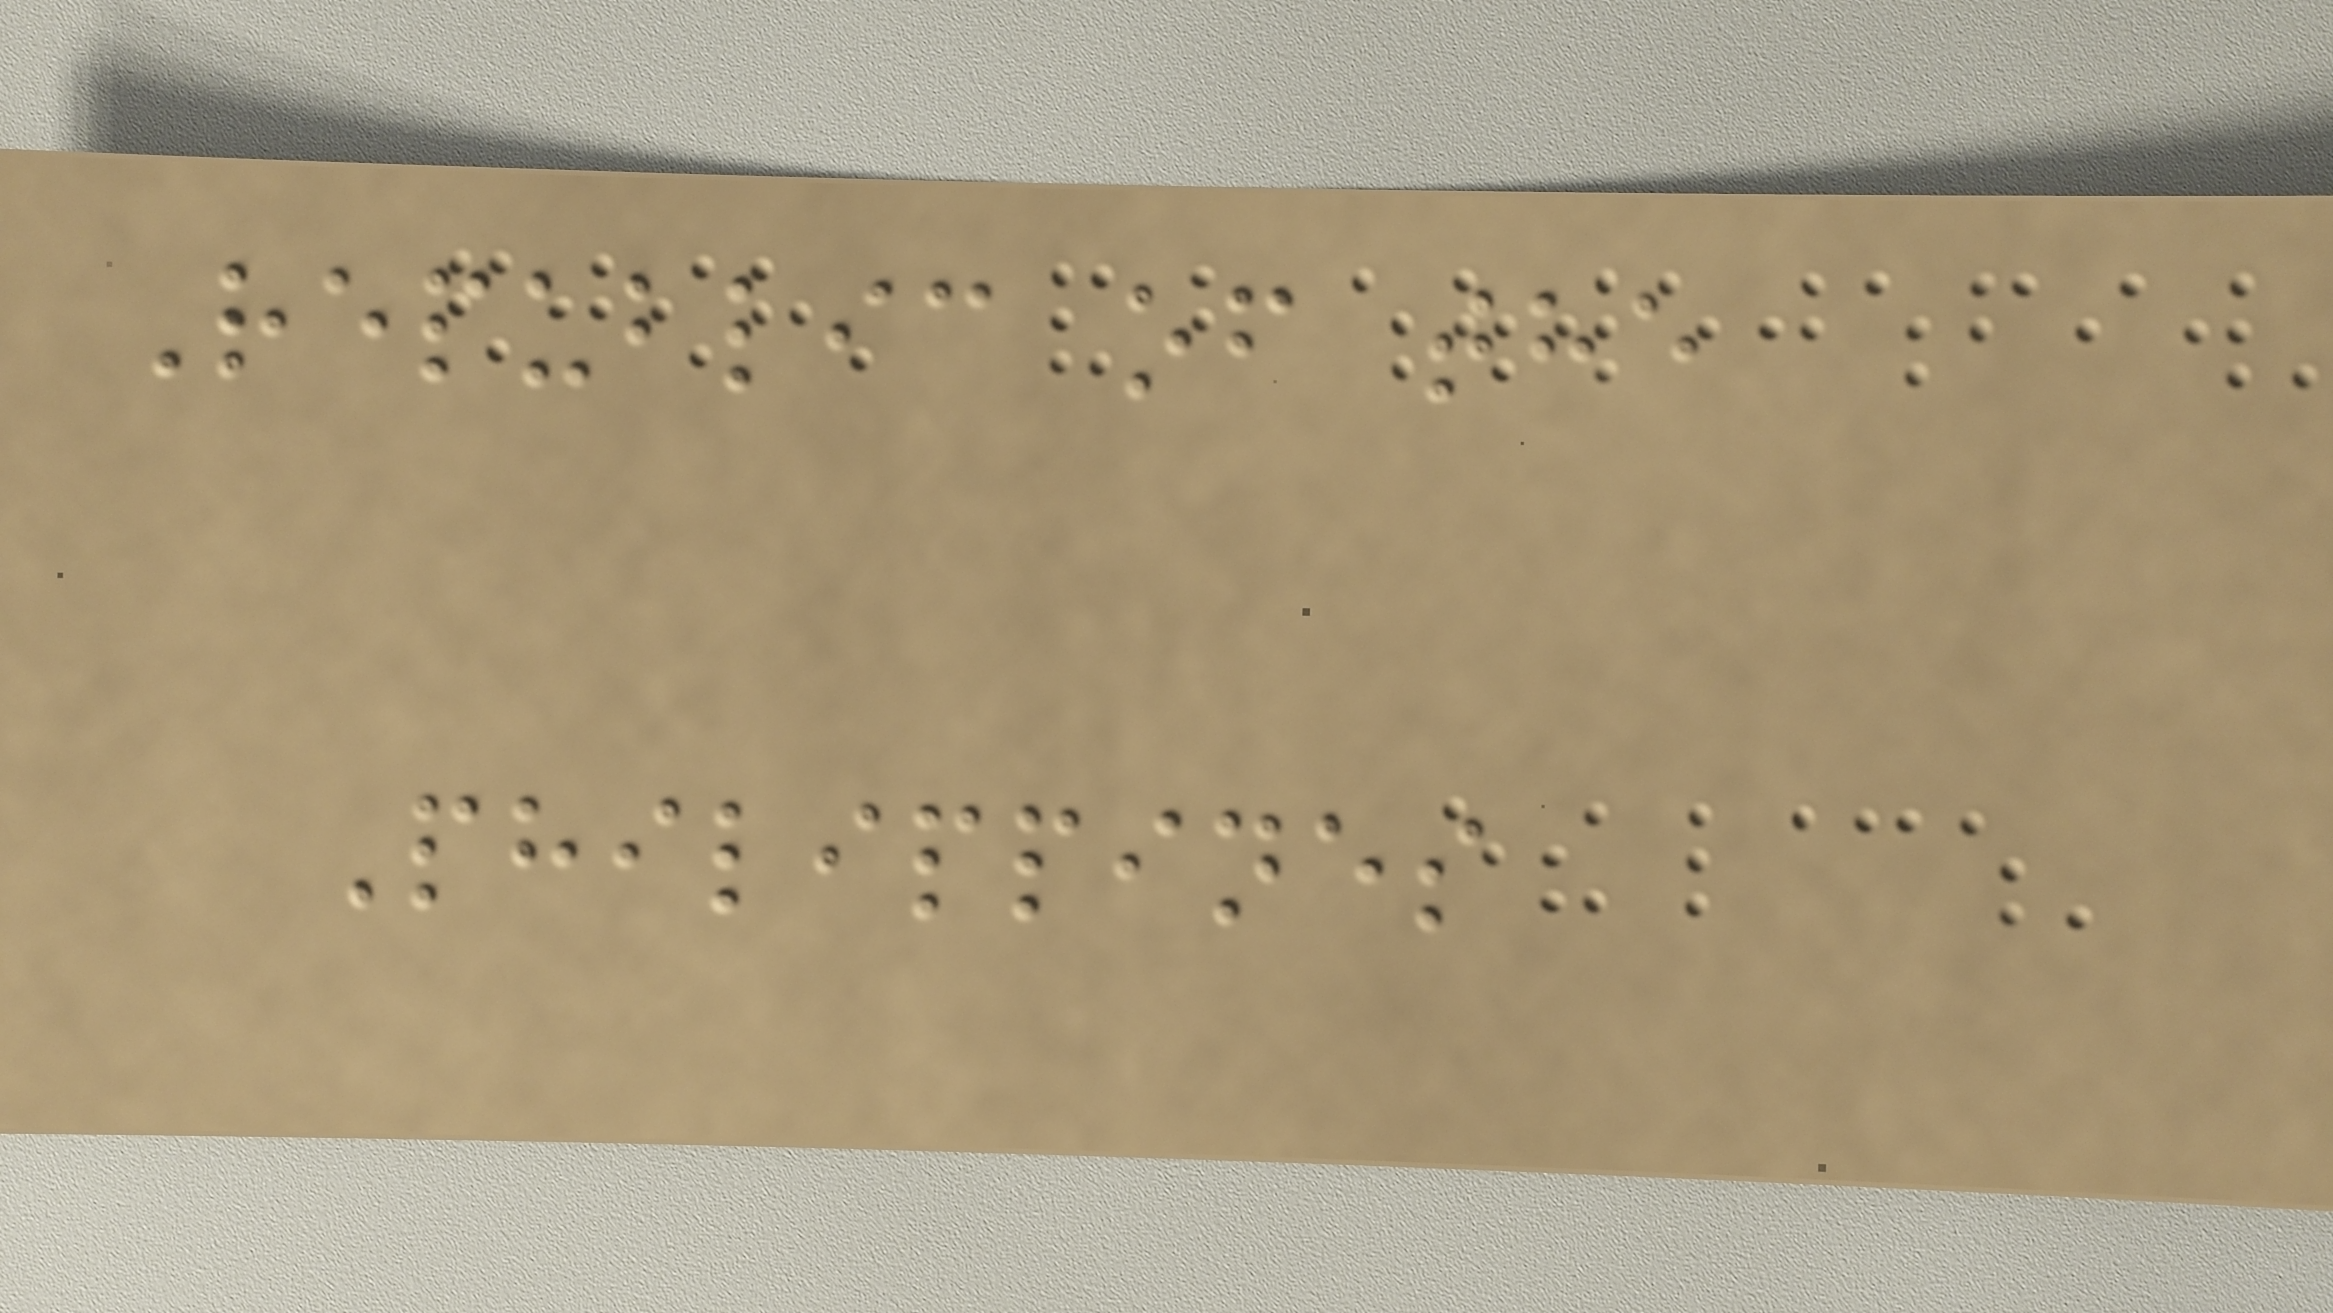Republic of the
Philippines
